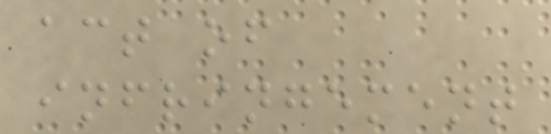act of
infringement
